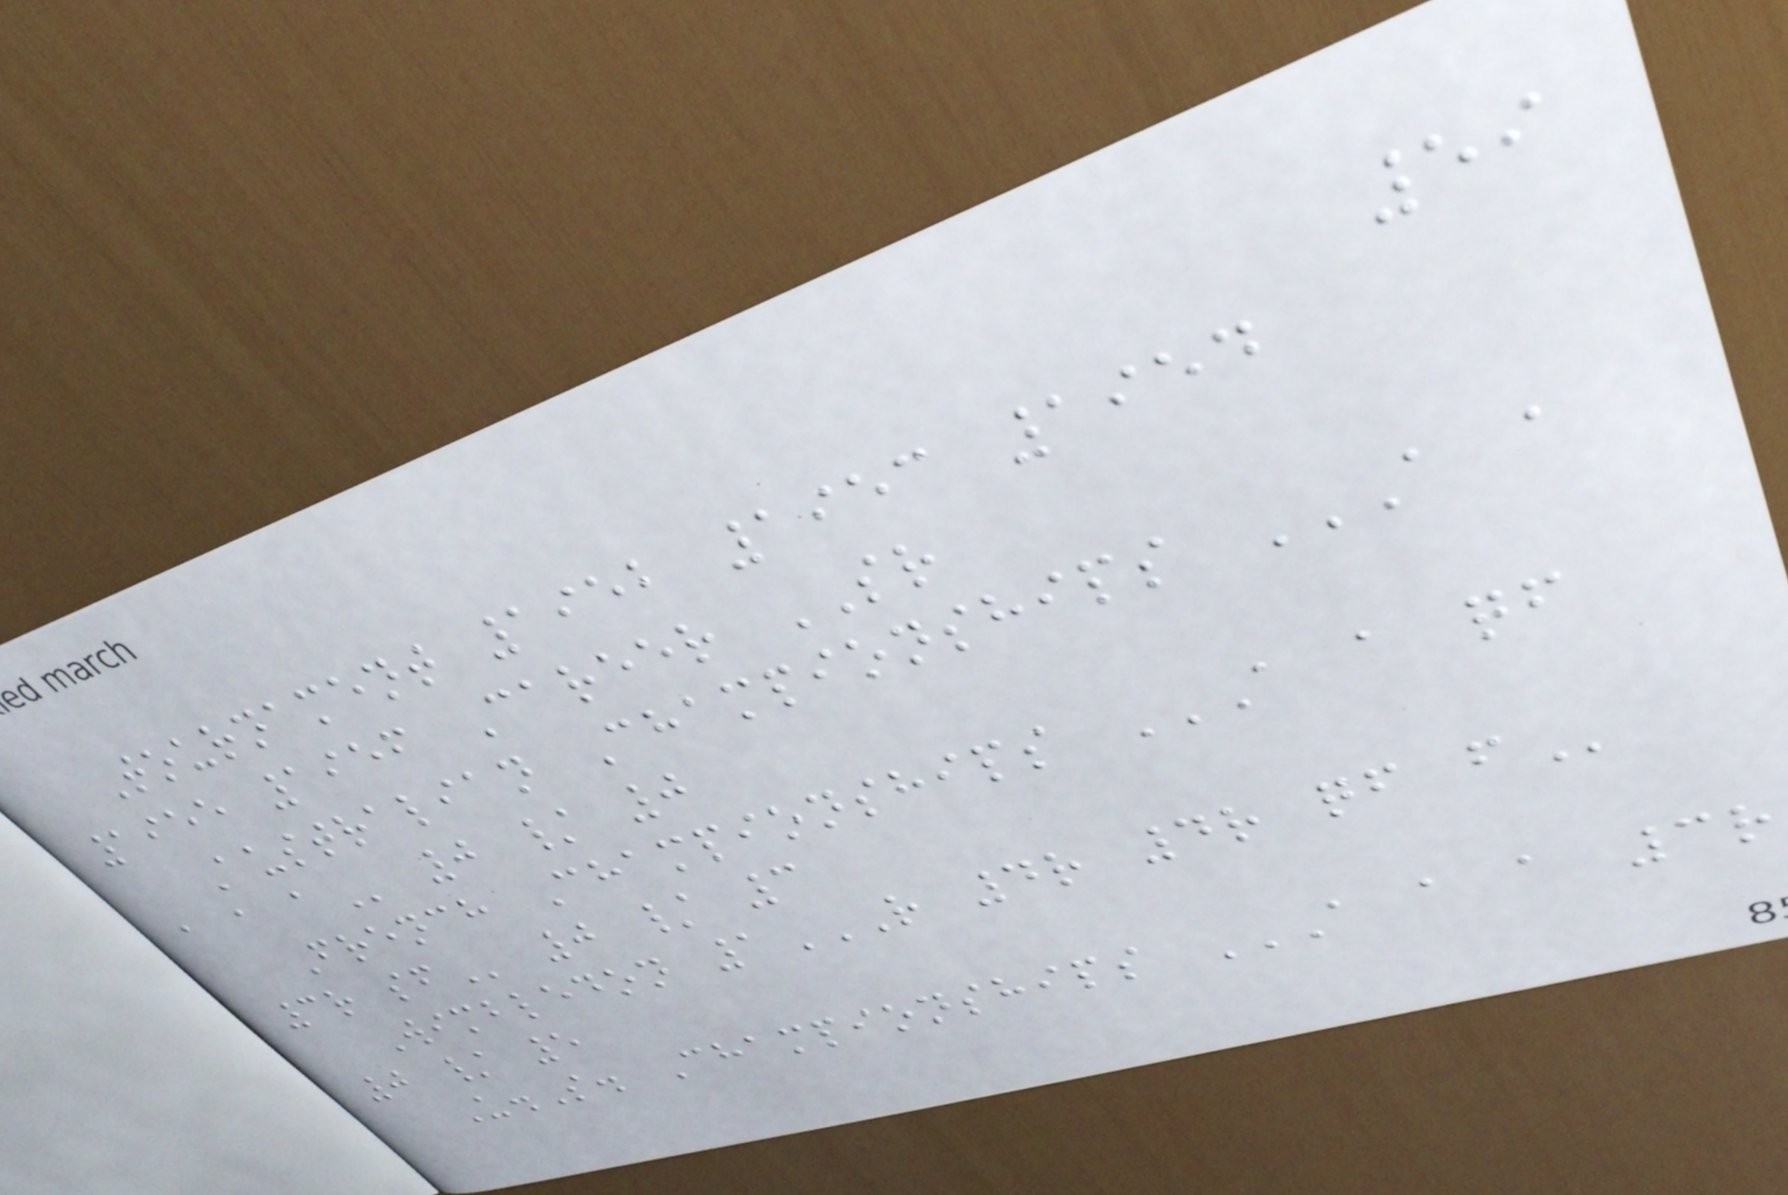59
Tournament 1952 1953 1954
1955 1956 Career SR
Australian Championships A A
A A A 0 / 0
French Championships A A QF
3R SF 0 / 3
Wimbledon 1R 4R 4R QF F
0 / 5
U.S. Championships A A A 3R
